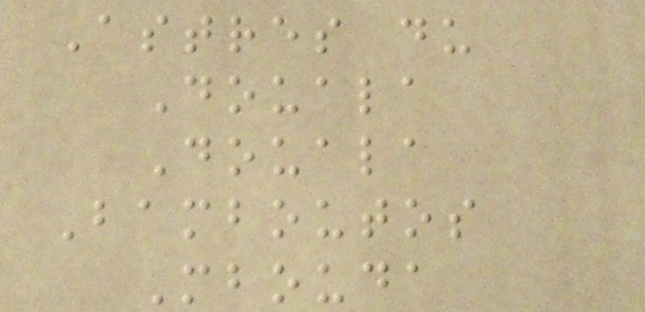Astres du
Douala
Douala
Bamboutos
Mbouda
